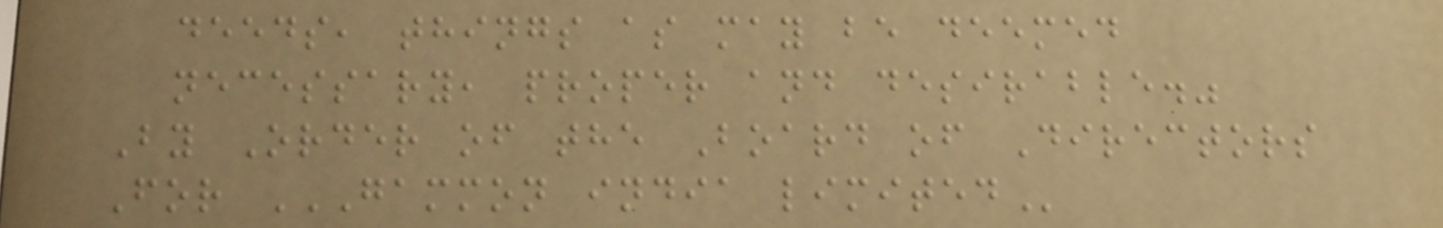deeds, things as may be deemed
necessary, proper and desirable."
By Order of the Board of Directors
For GAMMON INDIA LIMITED
